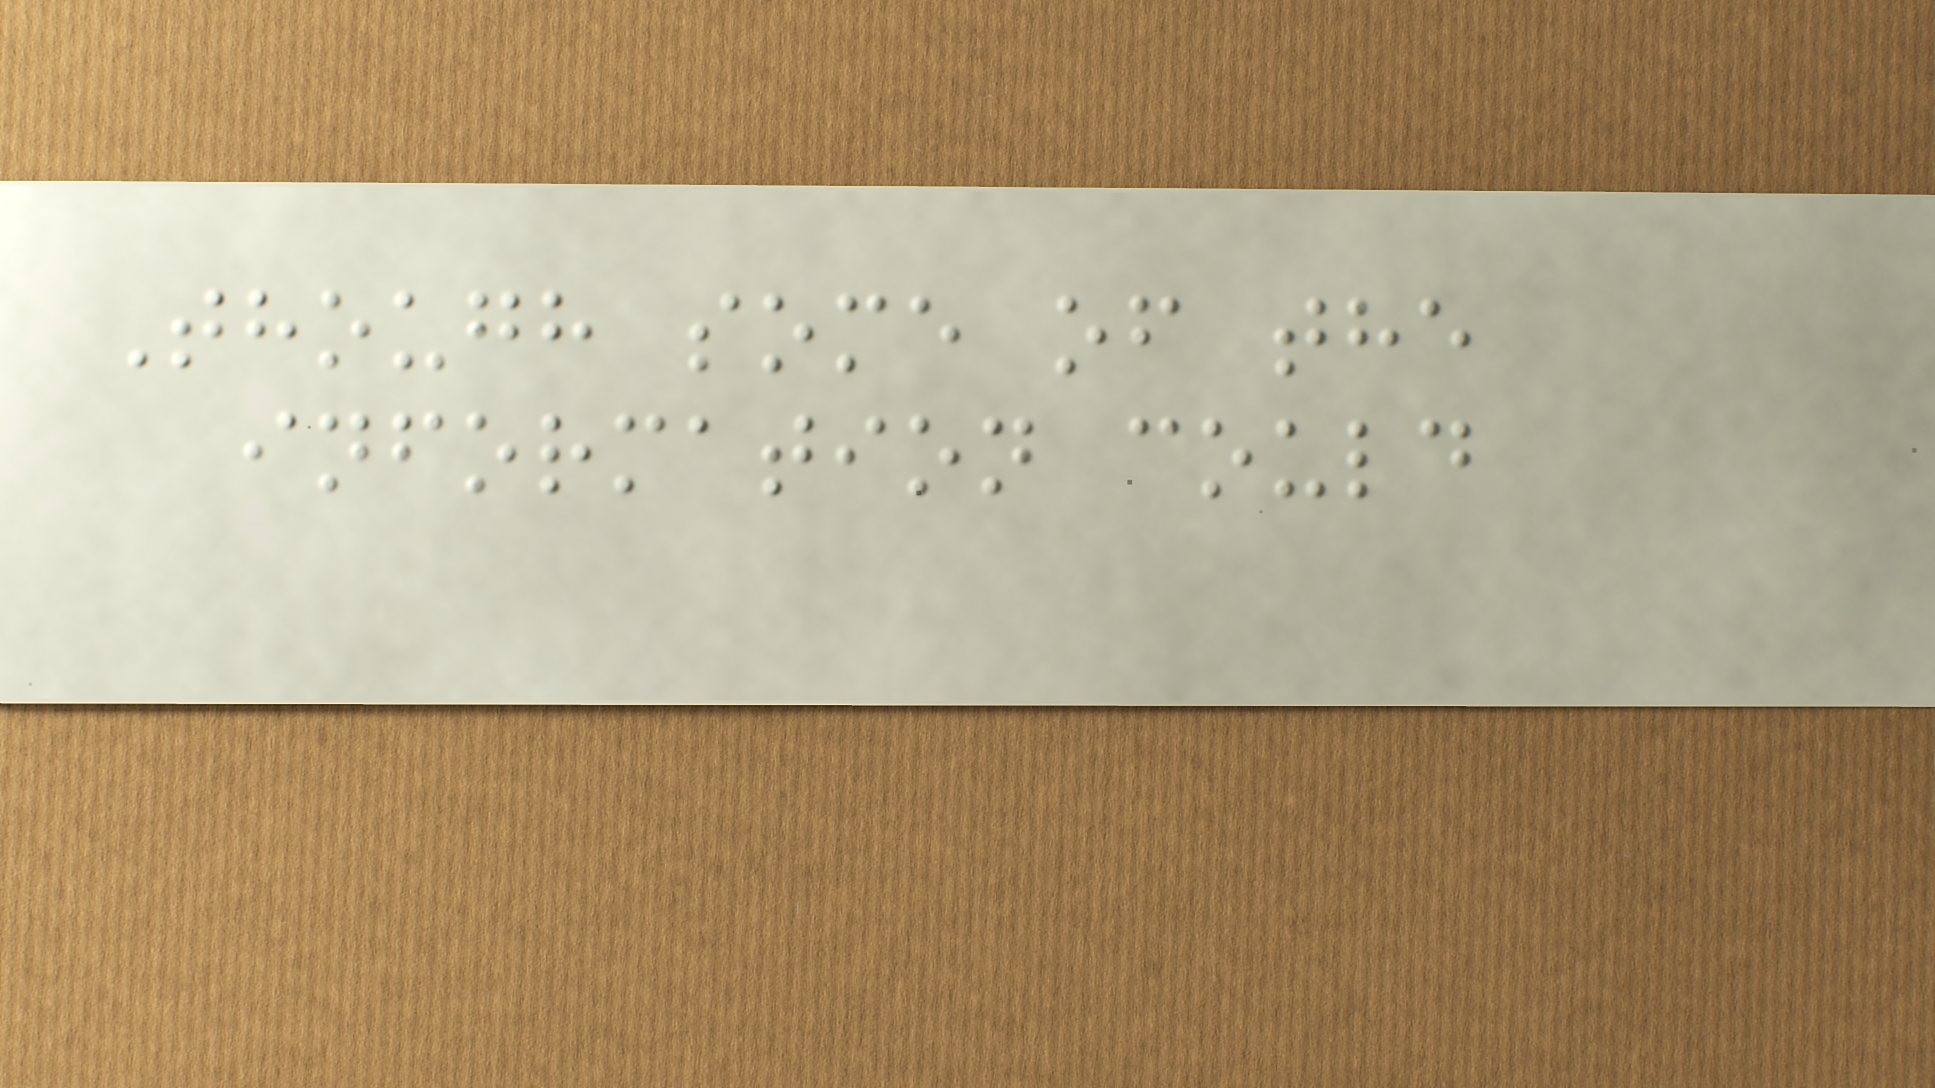Though some of the
information could
